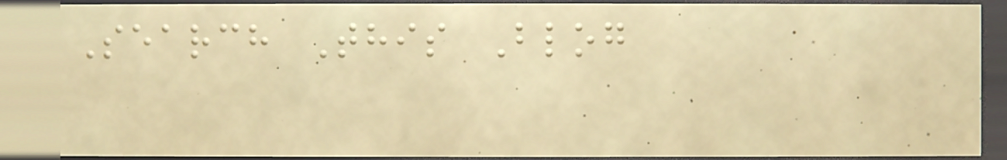Search This Blog
